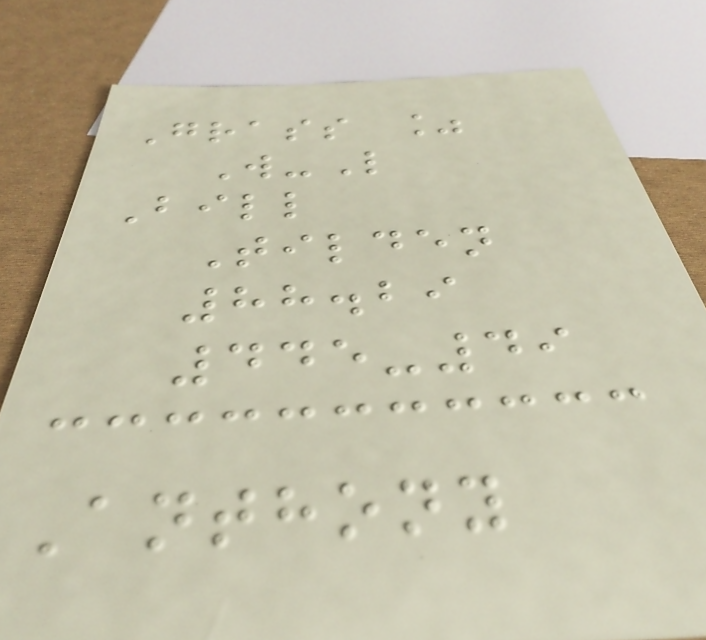Grass %
W-L
Bill
Tilden
88.29
445-49
Anthony
